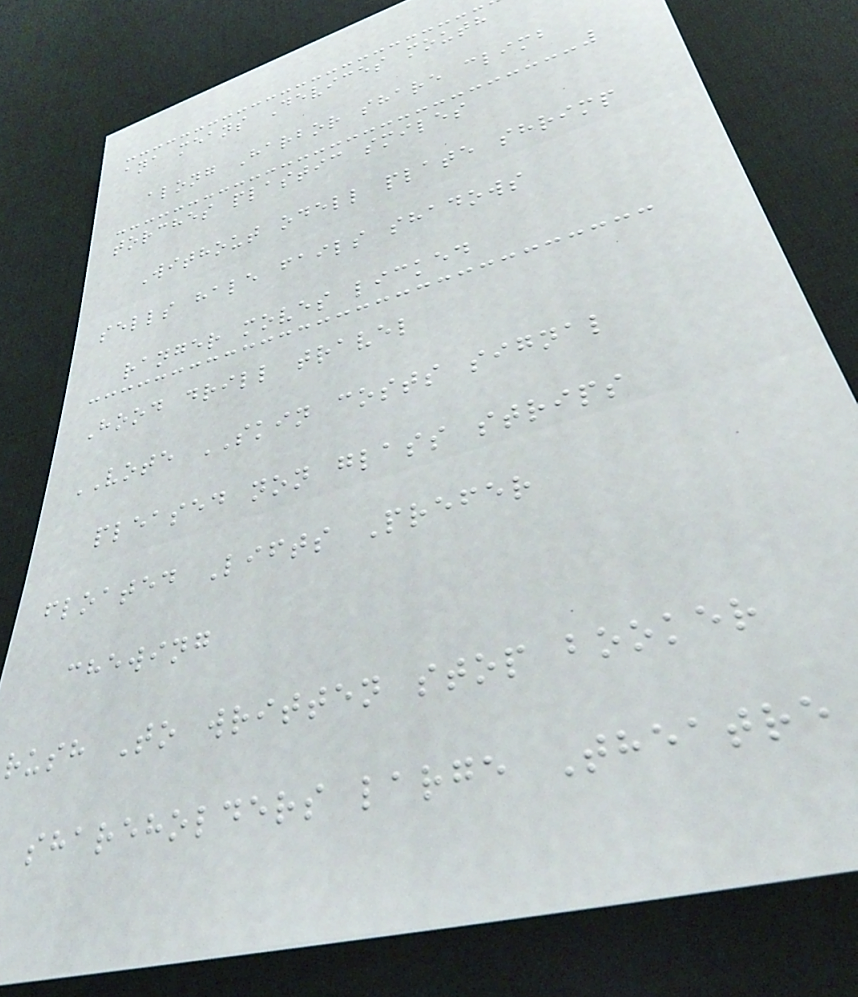ana means Devices mouth
along Harbor share climb
torches plastic smiles
Without odell plate shrimp
sells hale fails shadows
ranger moves licked
Hood drill travel
VOTE SKIN costs signal
pleased non glass strips
floated Lifts Prefer
chewing
rush To written stop booker
shareholders large Theatre
